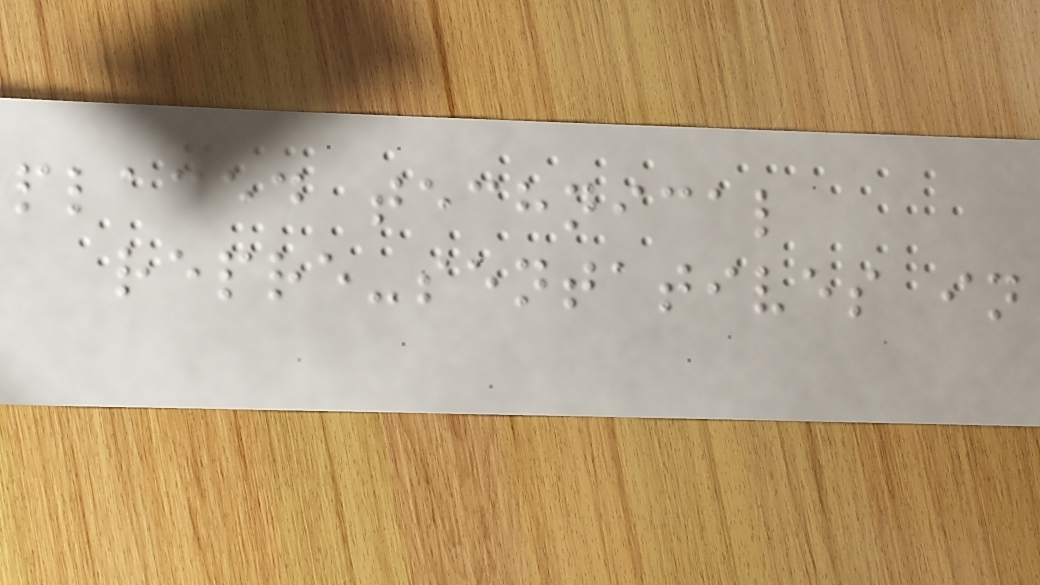placed technical
repre-sentatives in
